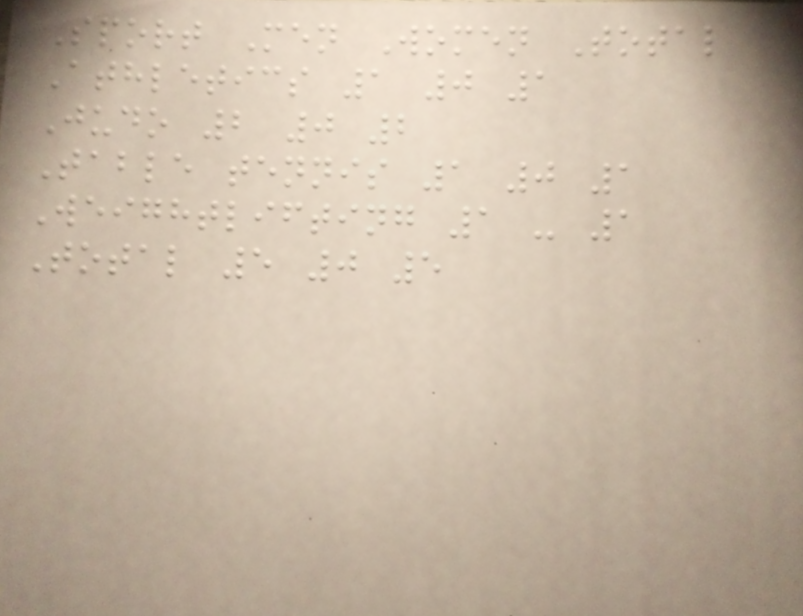Sport Men Women Total
Athletics 1 0 1
Judo 2 0 2
Table tennis 1 0 1
Weightlifting 1 - 1
Total 5 0 5
